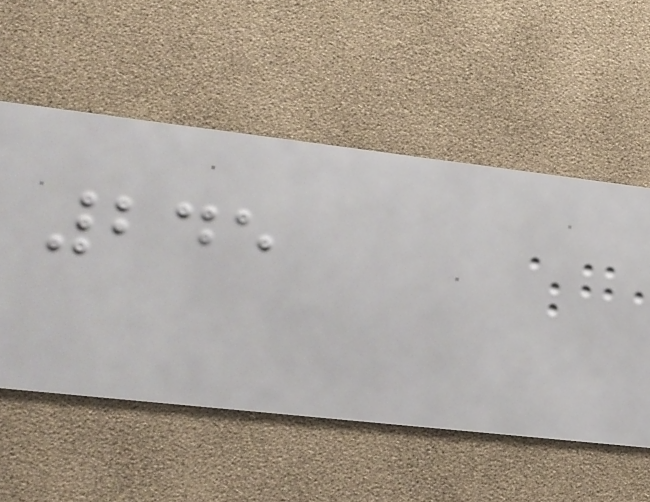245
